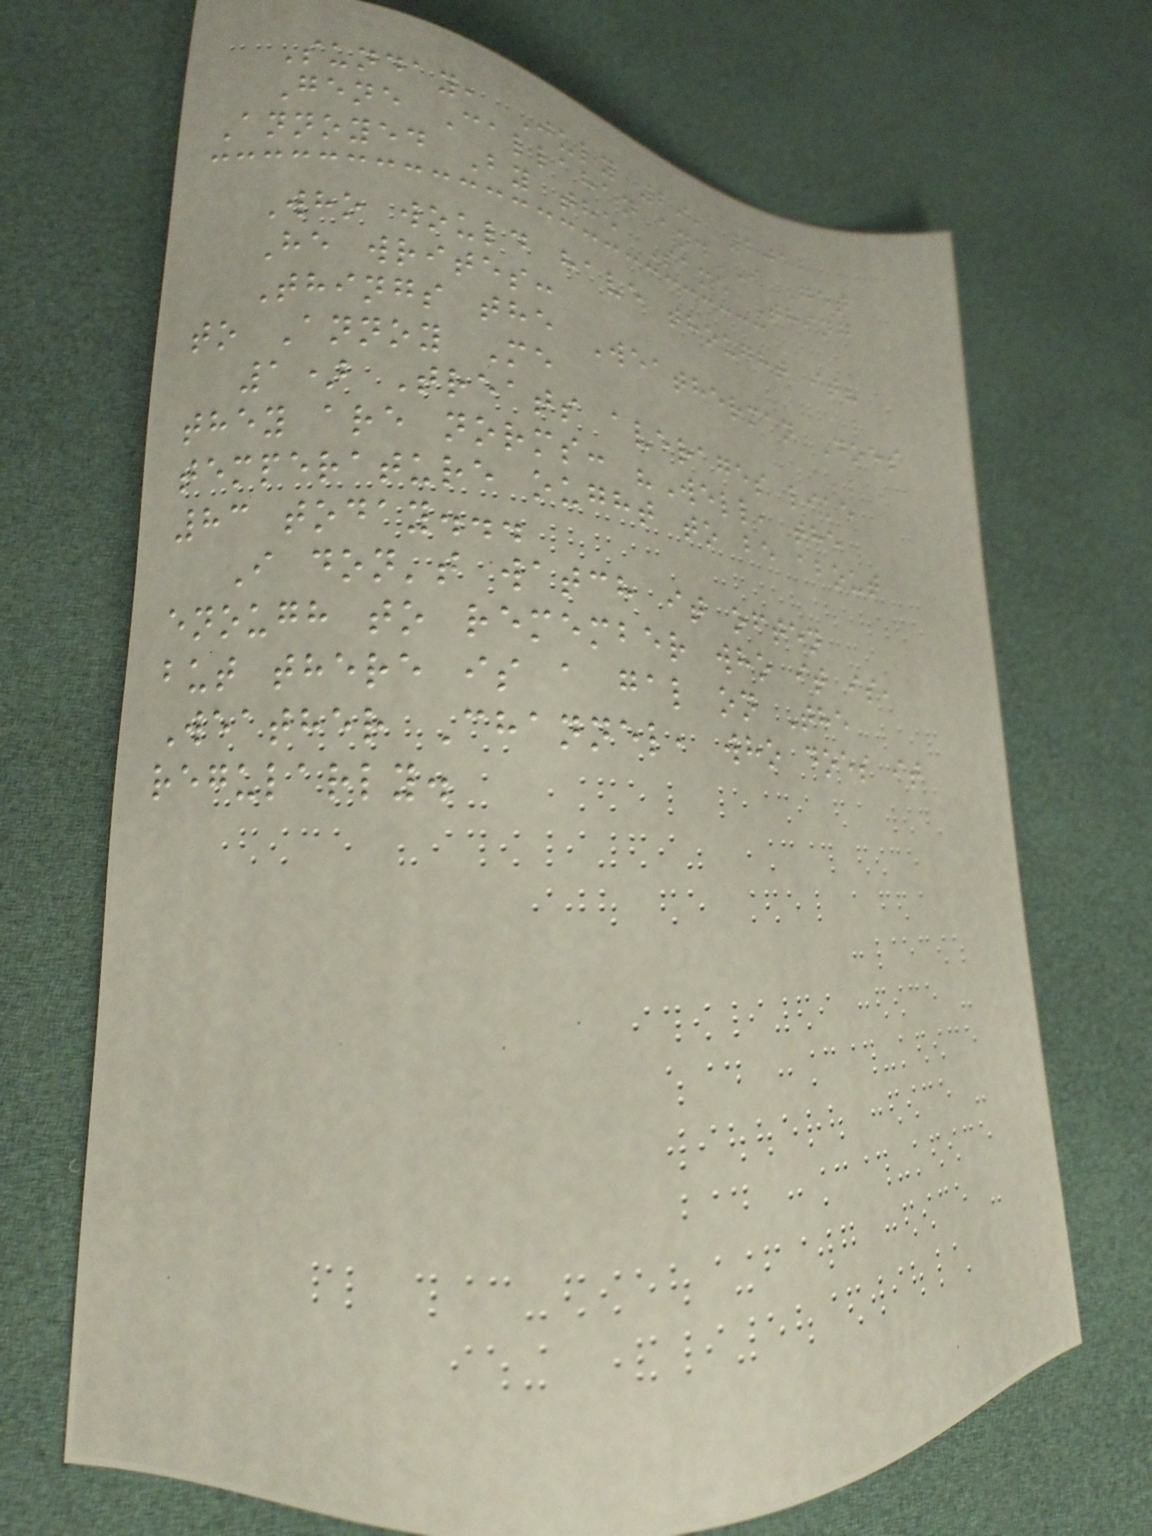Sunday, July 29, 2012
Gene Callahan and I Get
Annoyed By the Same Thing
Who would have thought it?
He writes:
Things the Weatherman Does
to Annoy Me
1) Treats averages like
they are norms: "Well, the
temperature ought to be about
83 today...
I don't watch it often
enough to remember who it is,
but there is a gal on The
Weather Channel, who does it
regularly.
